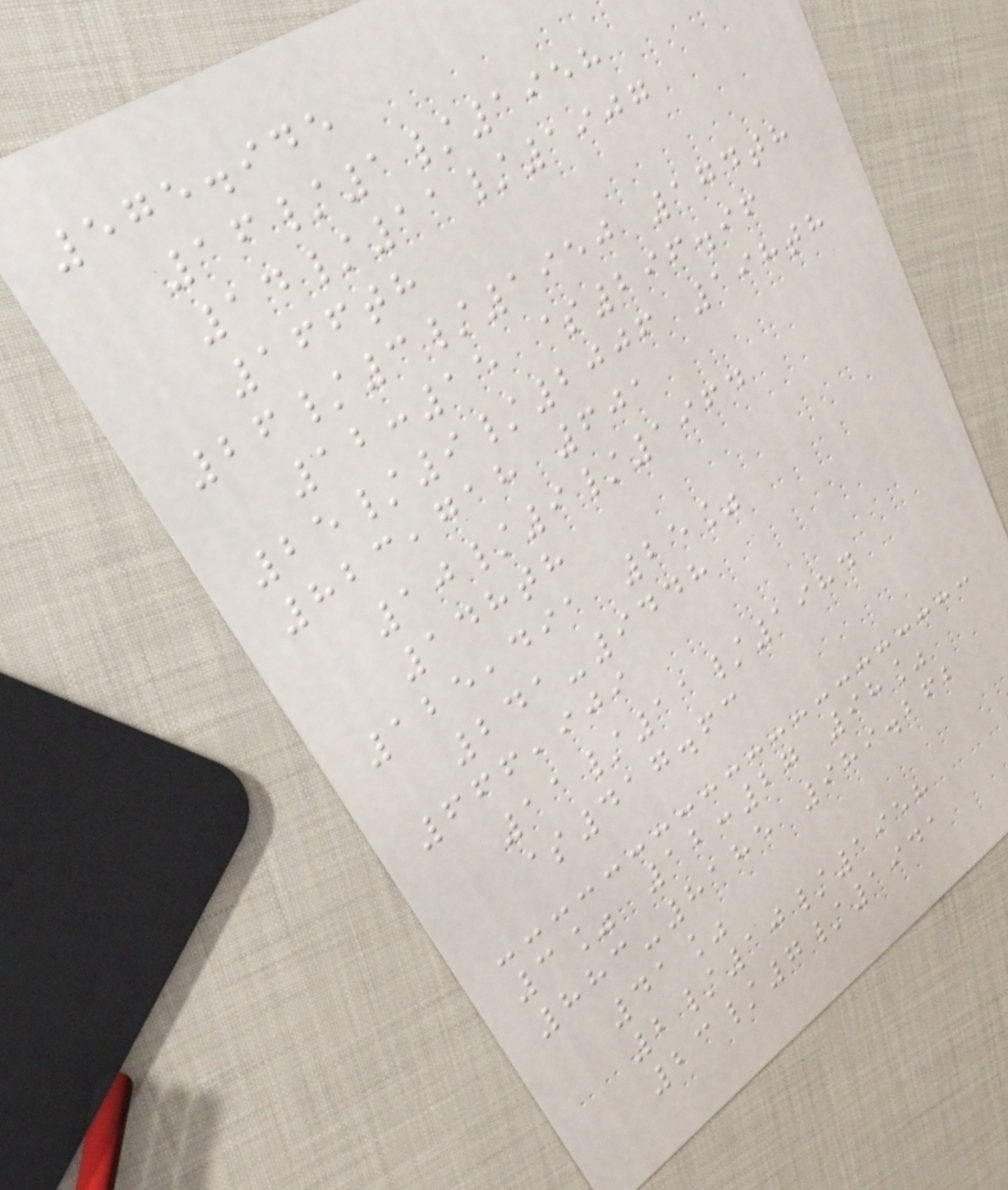575.945
16/1/1958
14/11/1907
166th
26/3/1950 174th
12:15 $296.96
25/9/2006 198th
823,718 601
10/9/1964
148th
125,491 25%
241-9448
666,909
11/11/1984
$417.63
3% 12:27 98%
883-8185 989.262
41%
2/10/1958
23/7/1941
